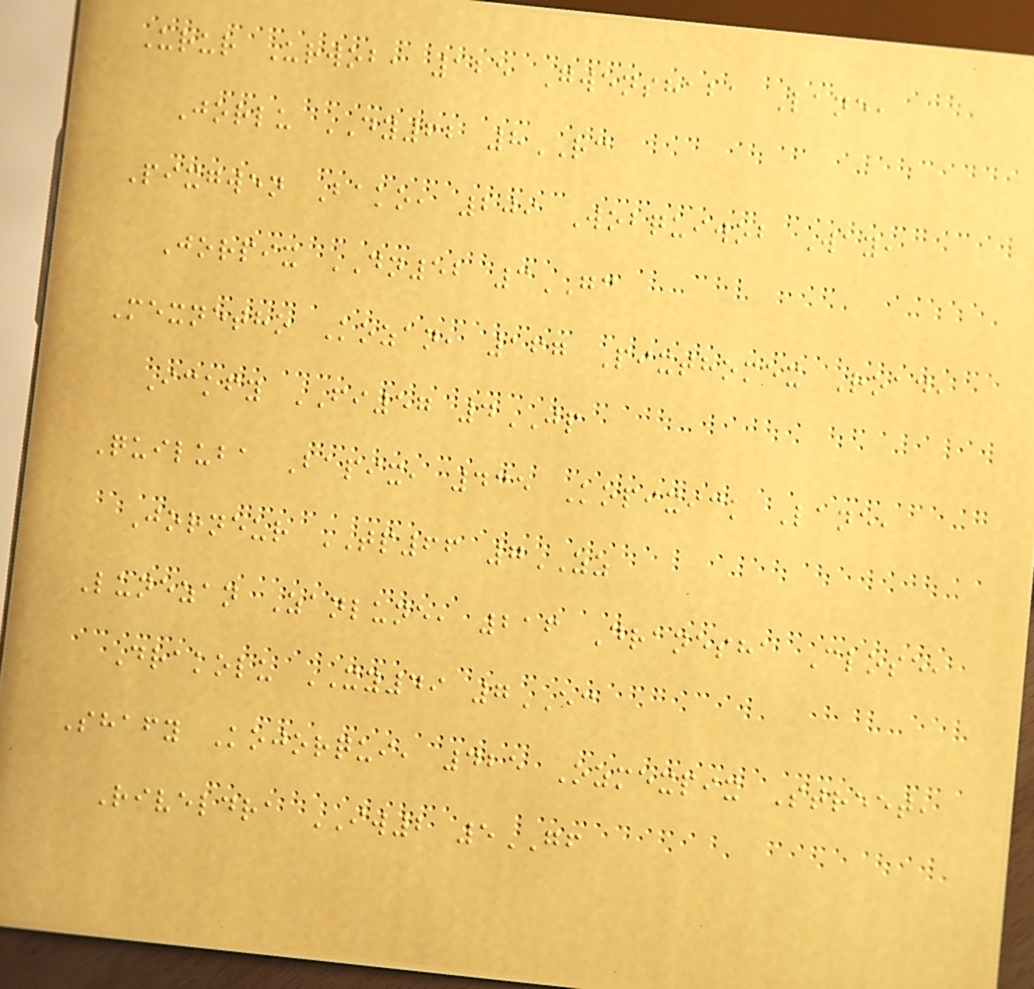Urur Urwob, 125 Gwenshaba Lane,
Jorlu DY62 8RC
Pixgwen Bako, 209 Wobquiwob Way,
Jorpix DN52 3GC
Mexnetho Kozan, 167 Pixthomex Road,
Ickfy FI57 4JP
Quiluba Bapix, 435 Kopixick Lane,
Jorneur TP66 7ZZ
Lunezan Zanlune, 216 Dranesha Close,
Drakolu XY49 7EC
Shafy Kojorqui, 425 Ozmexpix Street,
Riveldra IW2 5GF
